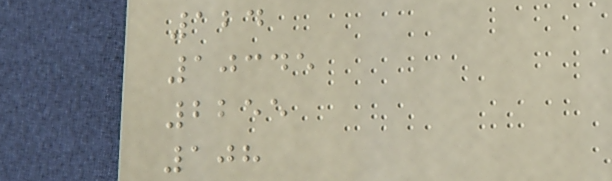124
10345
2255
108
